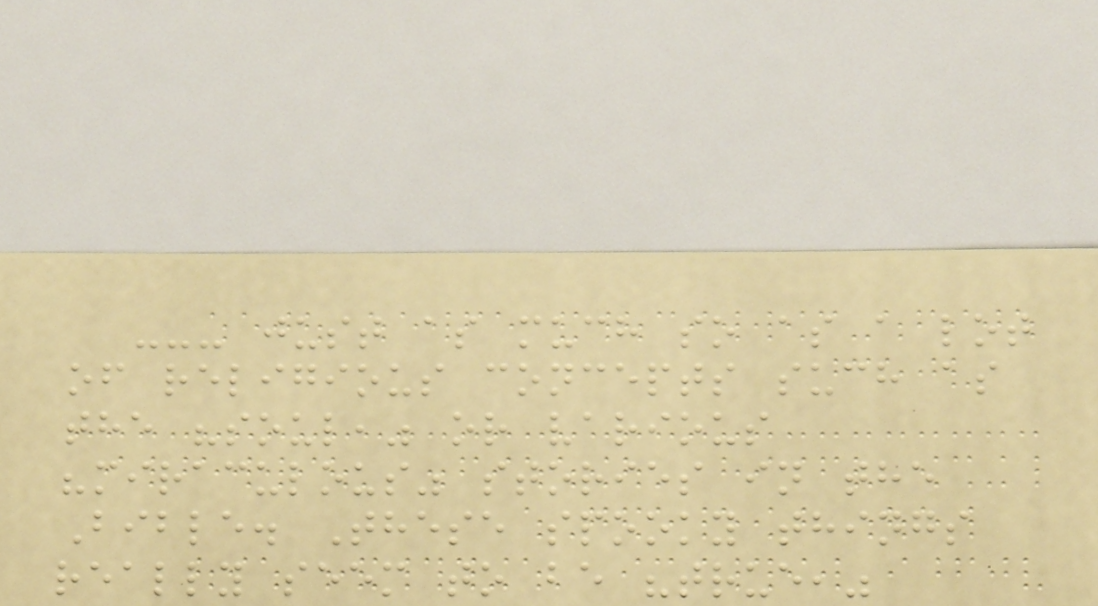--- just as much so as a lot
of religious concepts such as
the "soul," or various
"miraculous" stories in the
Bible. These spooky things
really seem to be "true,"
